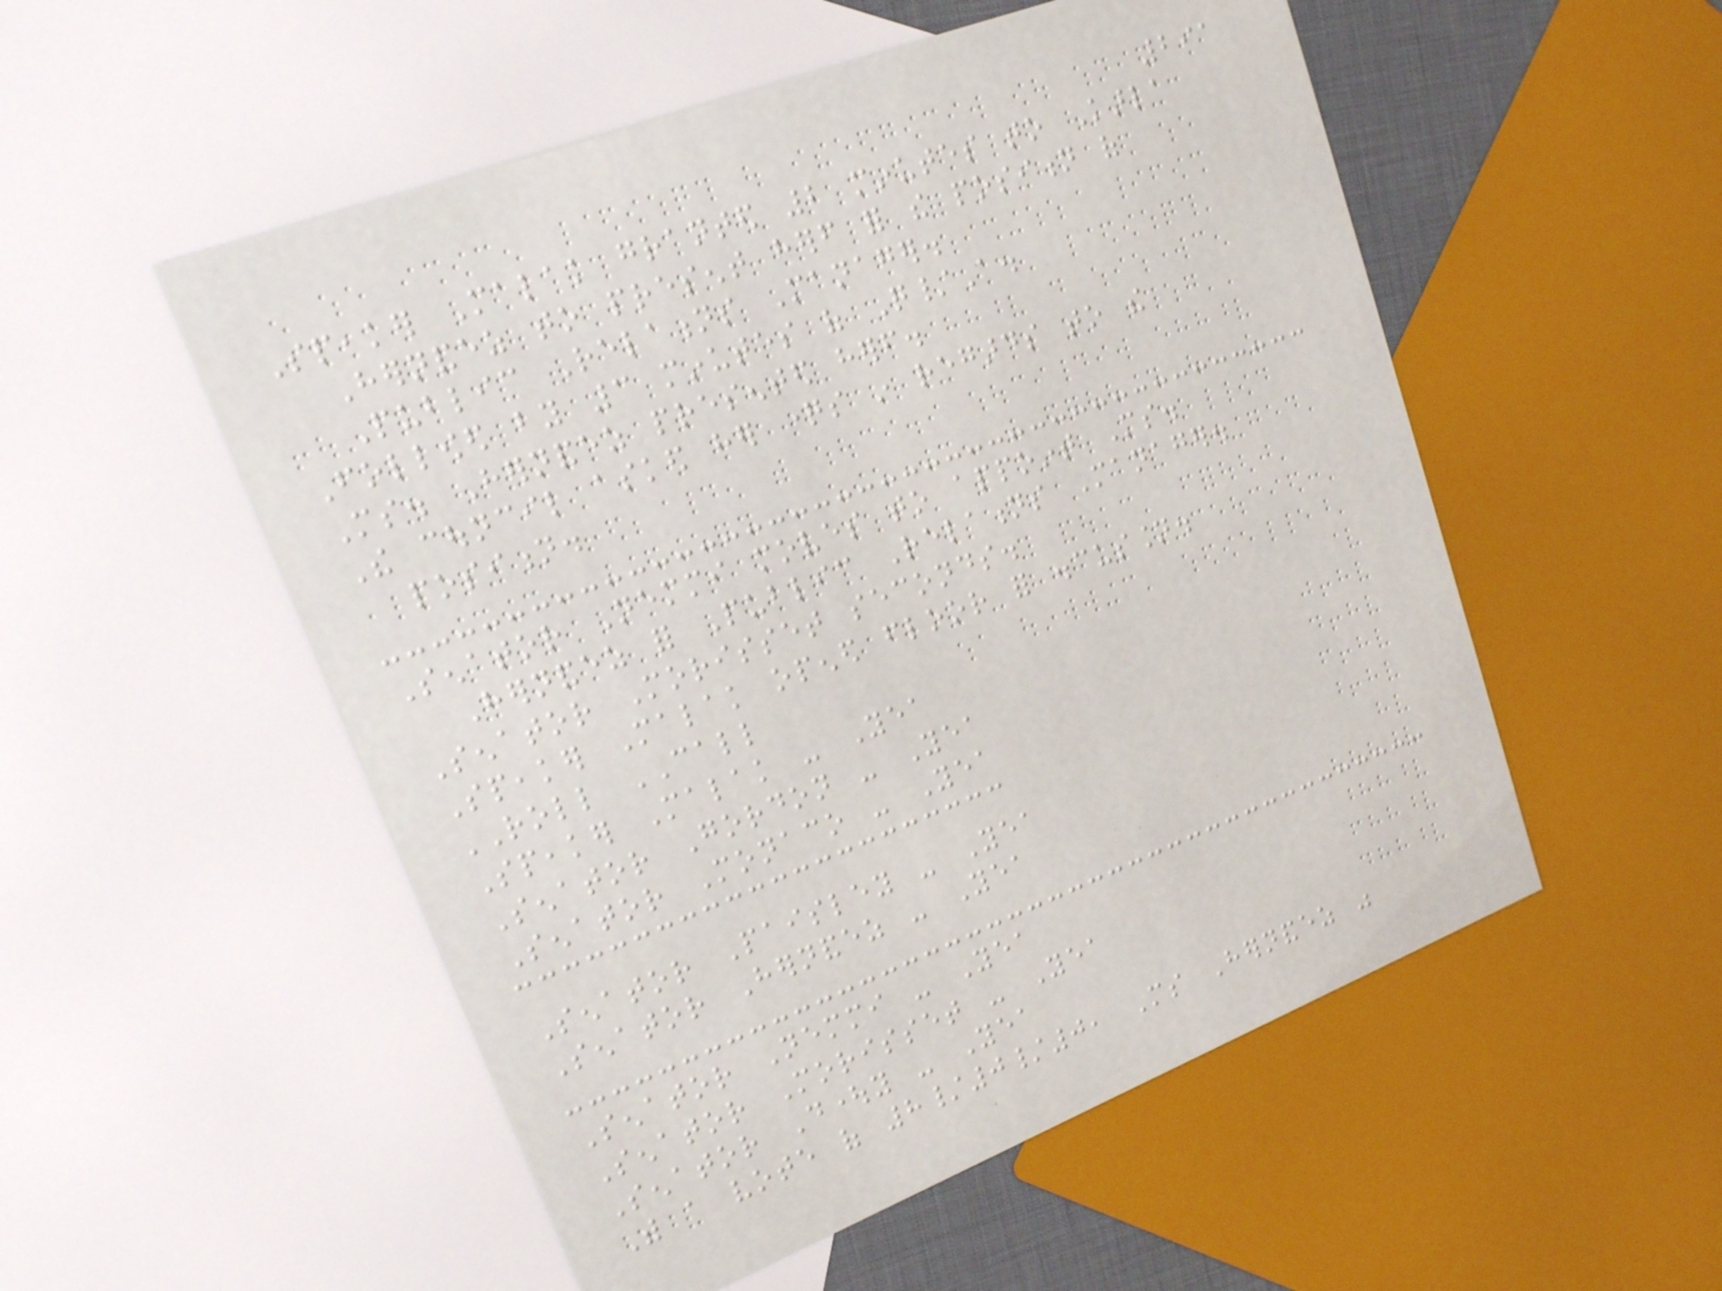291
Speaker Malak granted 2 minutes to Karla
Hernandez to present herself for the position of
Public Relations Manager.
Followed by 3 minutes of Q/A.
Ms. Hernandez presented herself.
The council asked her questions in regards to the
position.
Senator Nemmi moves to appoint Ms.
Hernandez for Public Relations Manager.
Senator Morisset seconds.
Speaker Malak opened floor for discussion.
ROLL CALL
Speaker Malak - Yea
Senator Gordon - Yea
Senator Monaco - Yea
Senator Paisley - Yea
Senator Hernandez - Yea
Senator Nemmi - Yea
Senator Morisset - Yea
Senator Doughty - Yea
With a vote of 8/0/0, Ms Hernandez was
